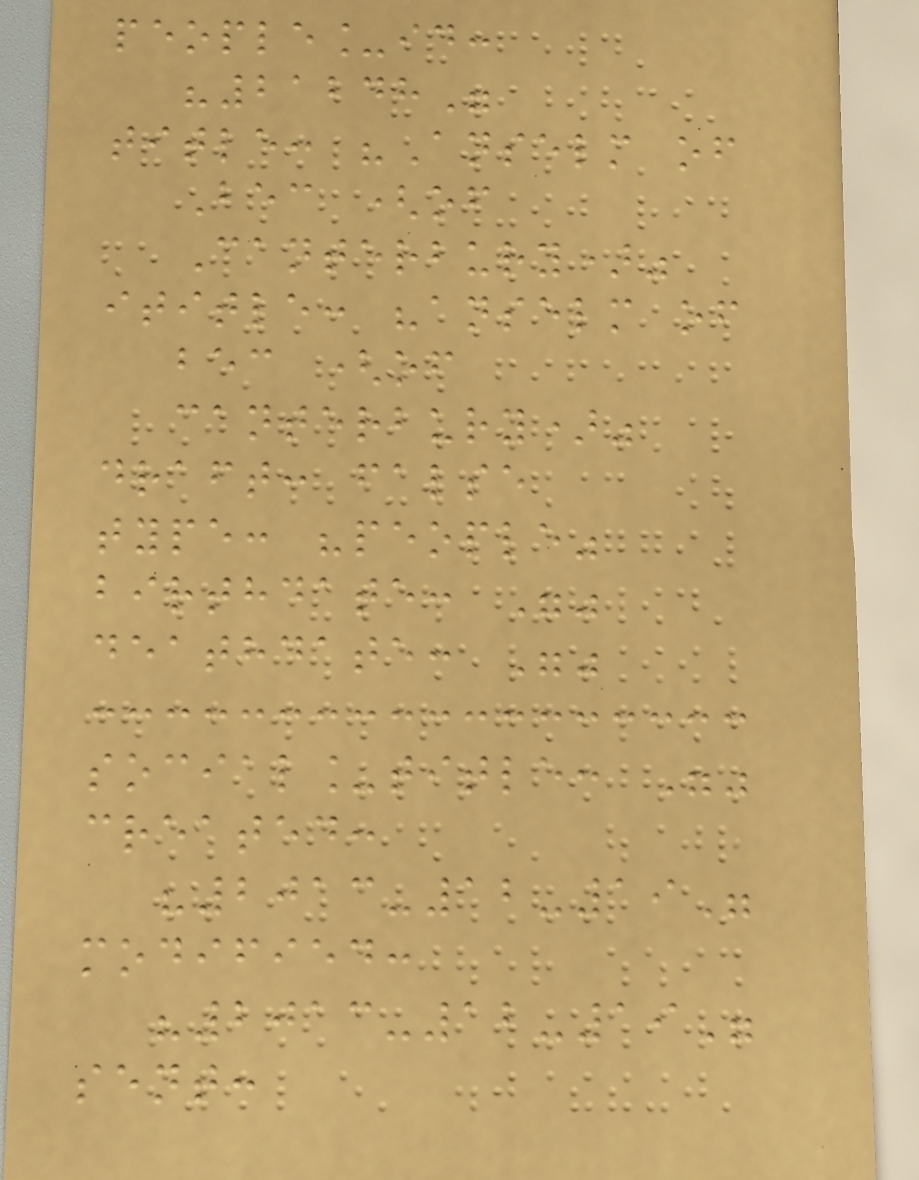people_id:
"21248"
title: "Anselm of
Bec (of
Canterbury)"
ititle: "anselm of
bec (of
canterbury)"
draft: false
type: "people"
birthdate: ""
deathdate: ""
social_title: ""
created:
"2013-12-19"
modified:
"2013-12-19"
sent:
